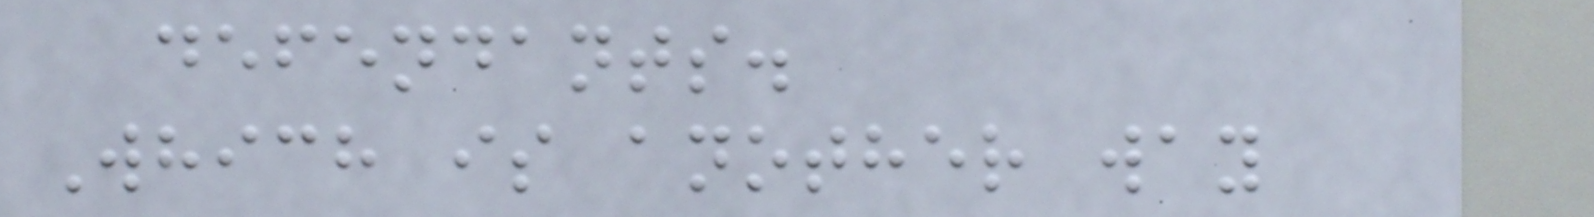defendants.
Which is another way
